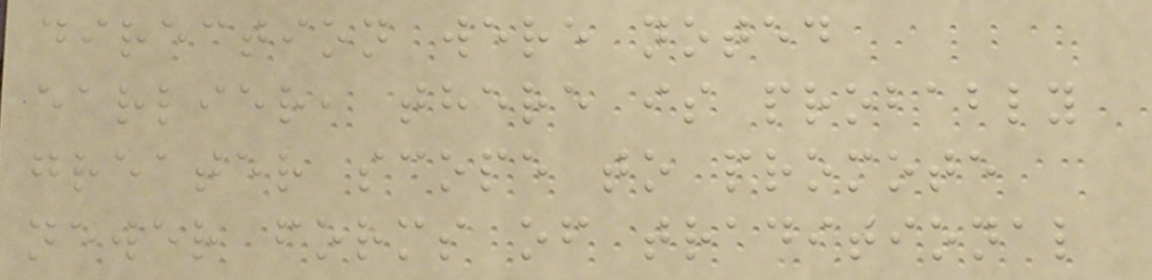direction were noted
earlier, there is probably
greater scope to promote
newer forms of traditional
